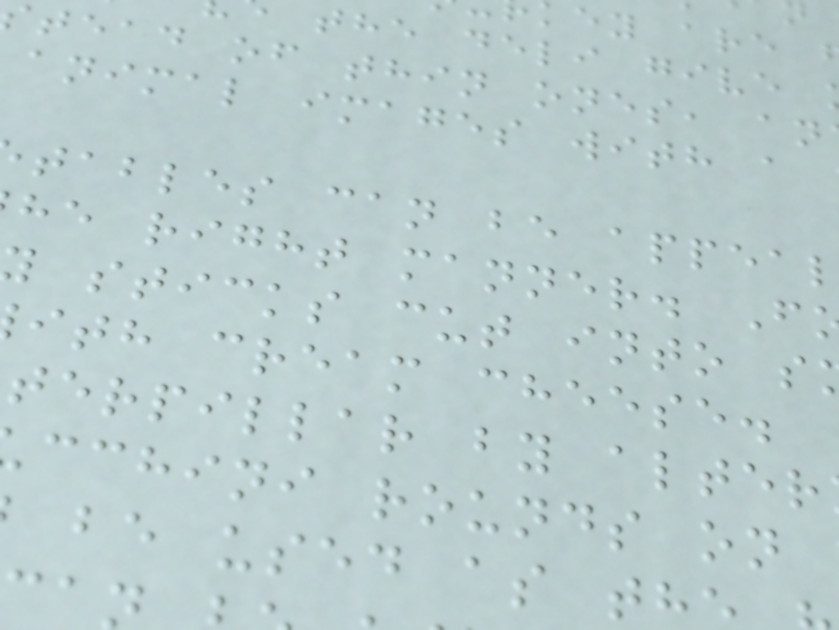the deli give
tead of thin ones, an
animal images with a
tables can be appeal
he right manner. F
sticks cut into s
ith cream cheese.
terpillar by alter
cchini rounds on
be used as t
